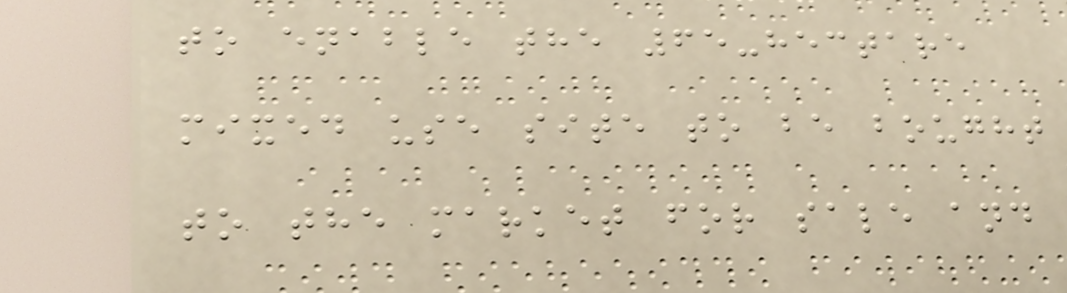to enable the 65-hectare
mixed use site to be bought
to the market for sale and
